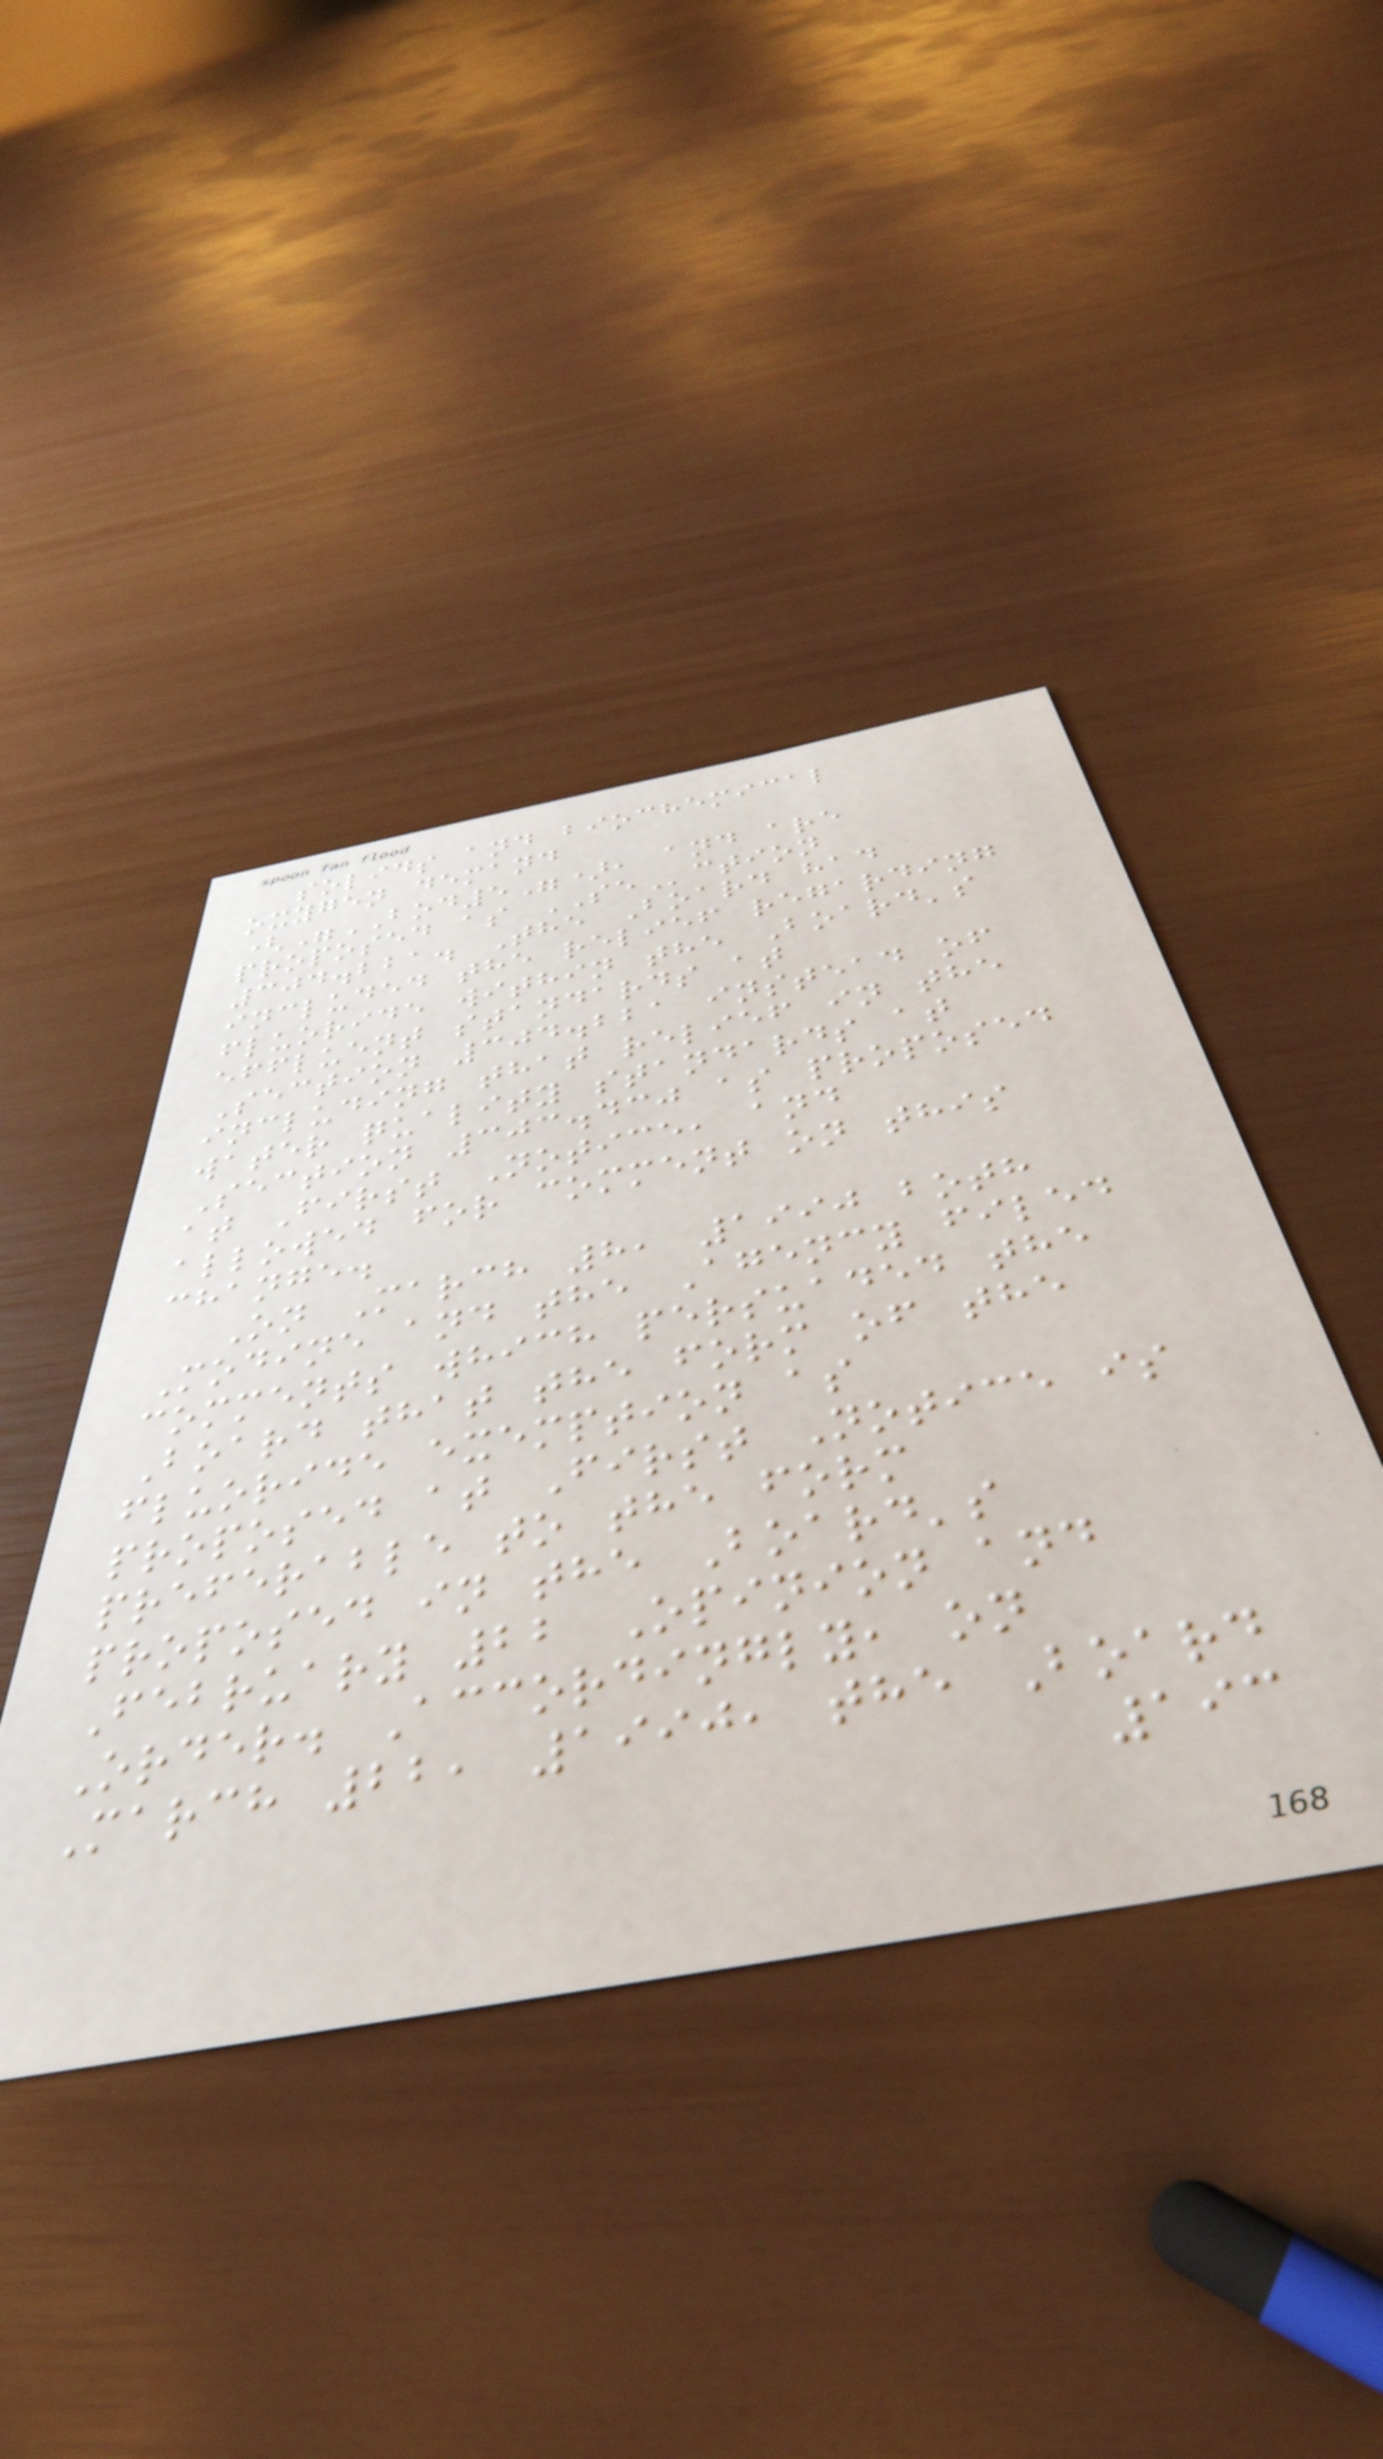solids and biochemical
oxygen demand
("BOD5"), and are
proposed as SEction
304.221. The Board had
included the relief regarding
fluoride within the Board's
effluent standards at
Section 304.221 instead of
including that relief in the
water quality standards at
Section 303.430 as proposed
at First Notice, and
allowed for comment on this
change.
On March 8, 1990 both
Modine and the Agency filed
comments which persuaded the
Board that the form of the
fluoride exemption as
proposed at First Notice is
preferable to the form
proposed in the Board's
February 22 Opinion and
Order. Accordingly, on
March 22, 1990, the Board
193
